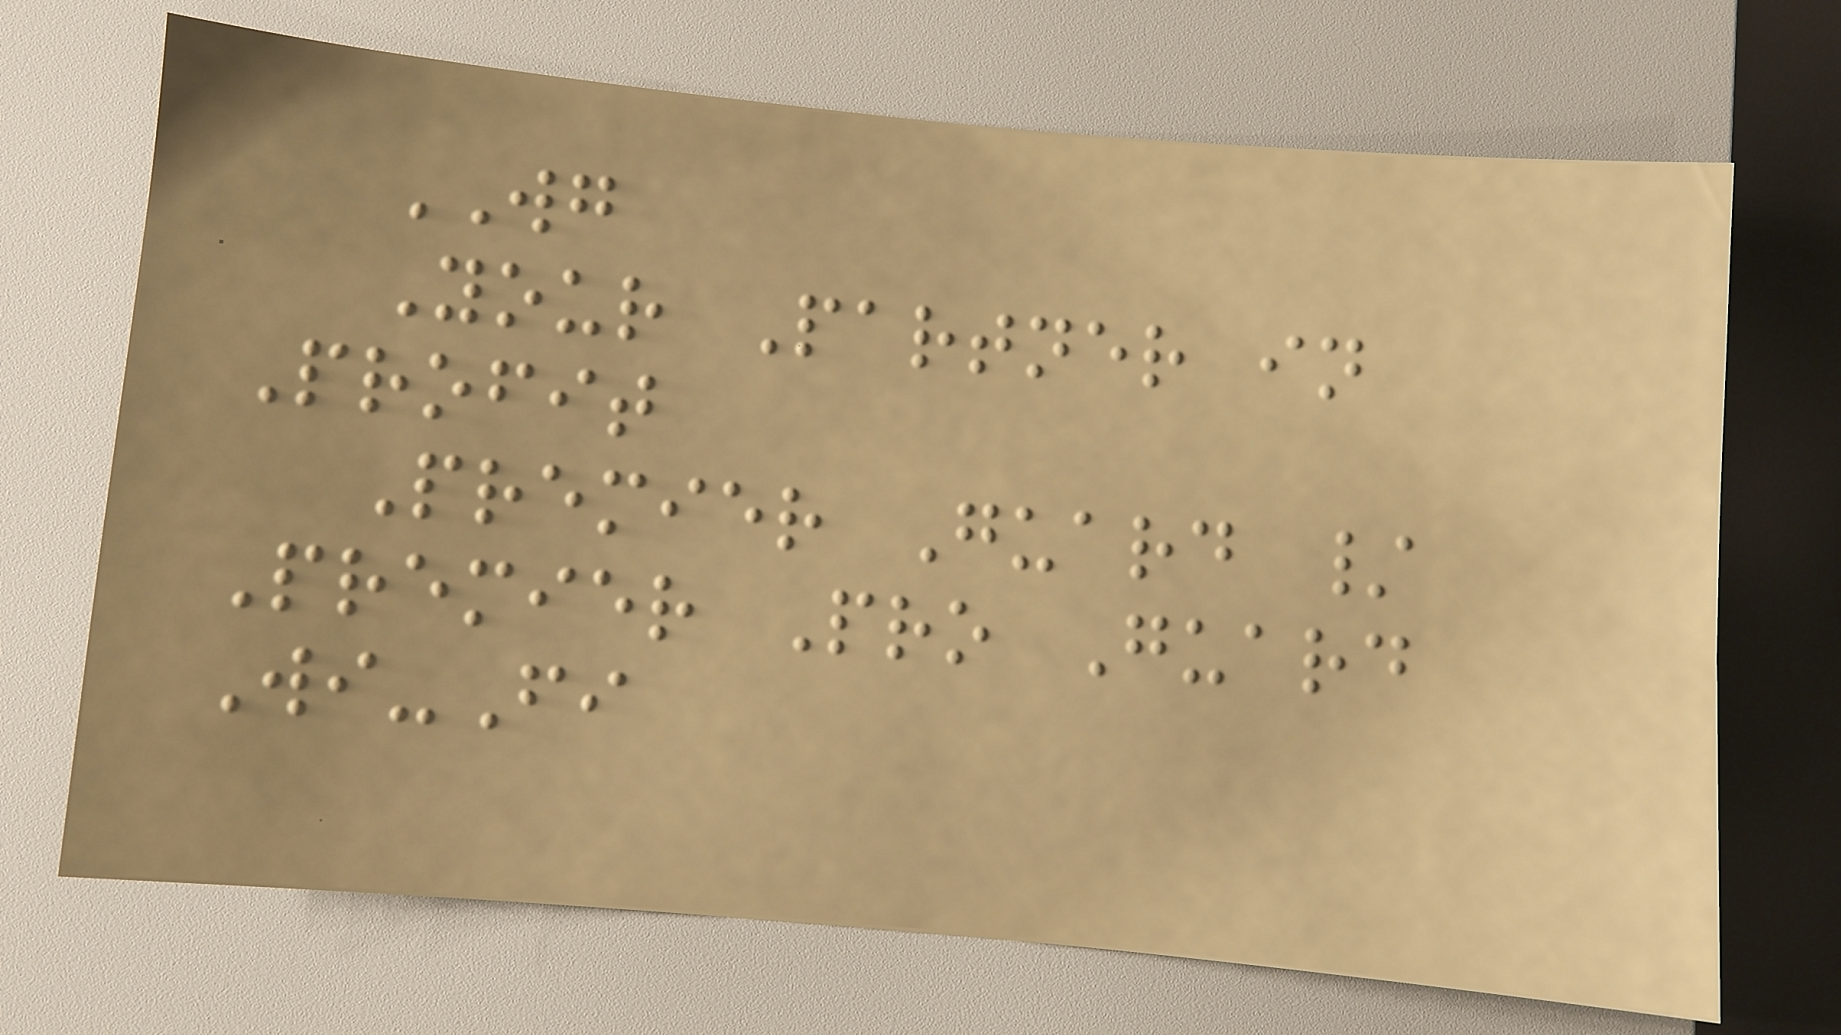WG
Your Partner in
Profit
Premier Guard /
Premier Pro Guard
Wi-Fi
